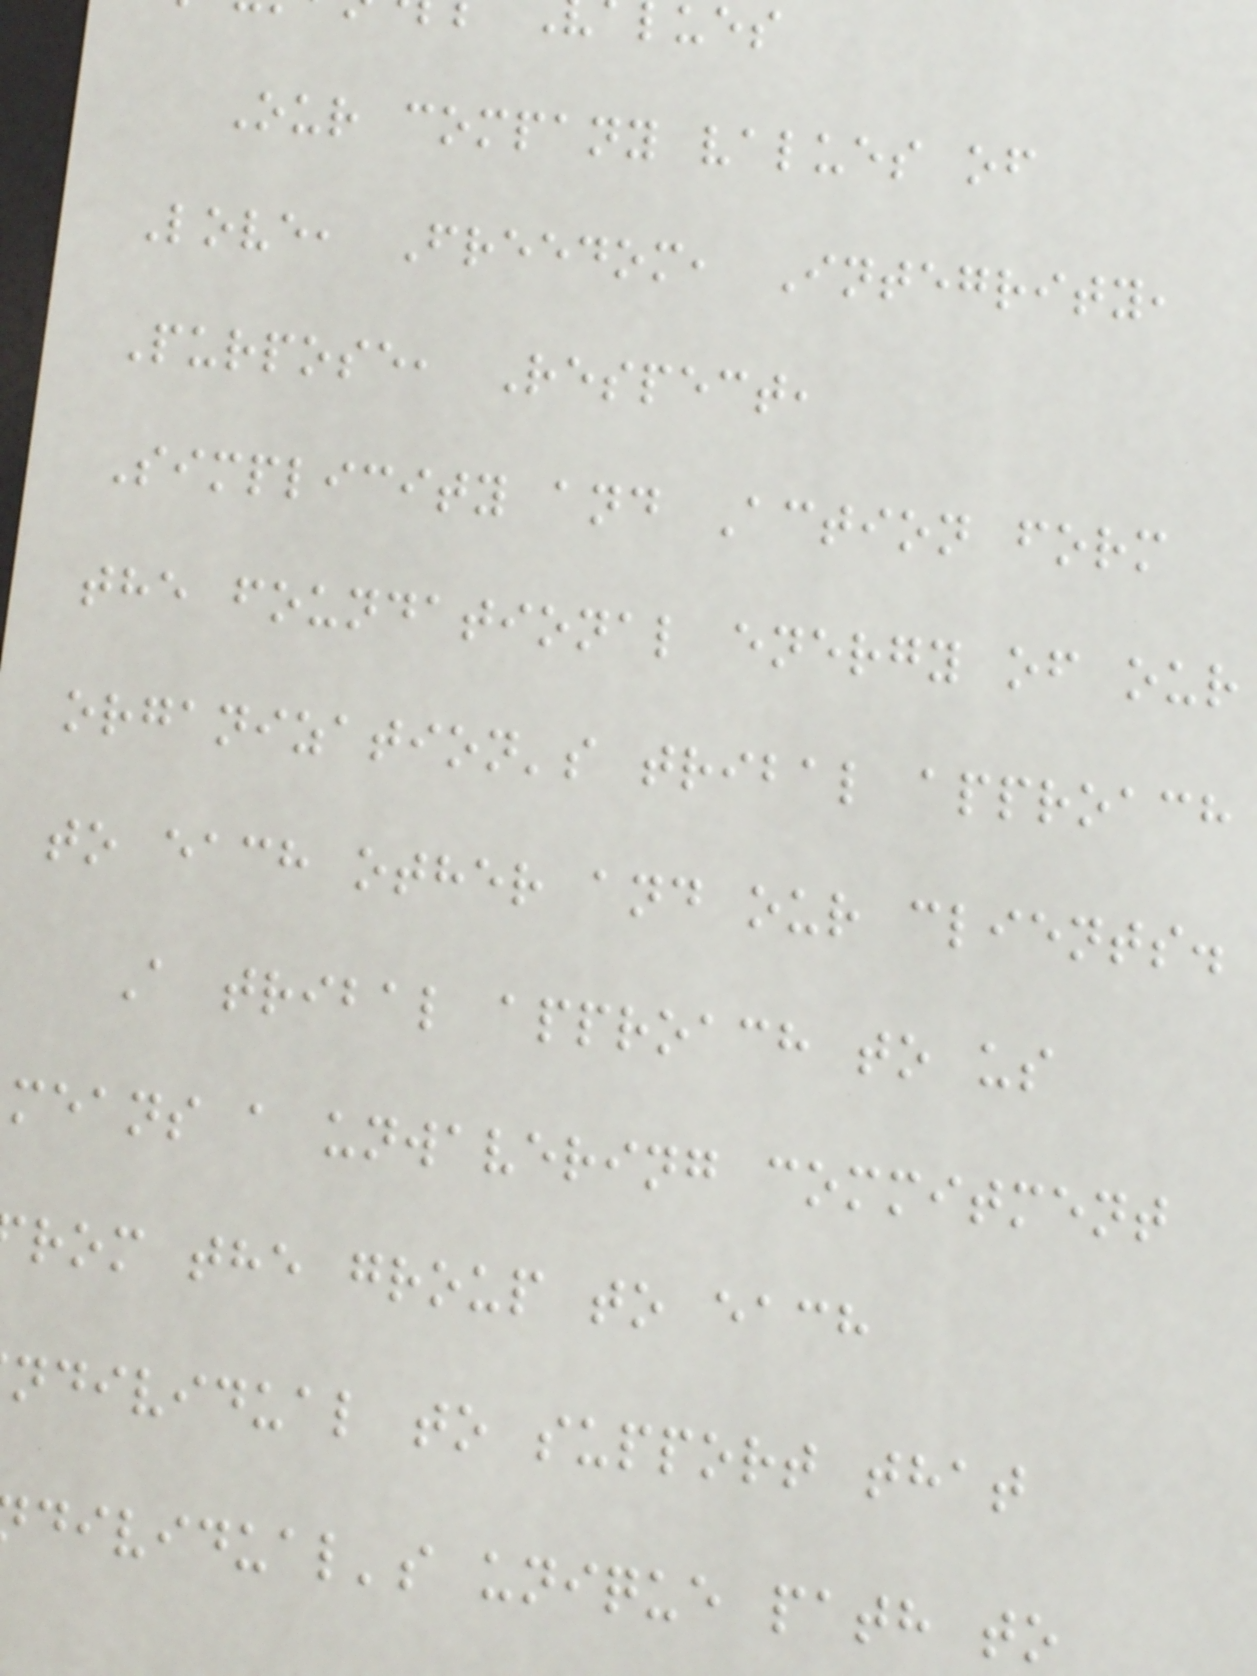Our company values of
Love, Freedom, Integrity,
Purpose, Respect,
Simplicity and Action form
the foundational energy of our
organization's tribal approach
to each other and our clients.
A tribal approach to us
means a unwavering commitment
rom the group to each
ndividual to support that
dividual's unique path to
